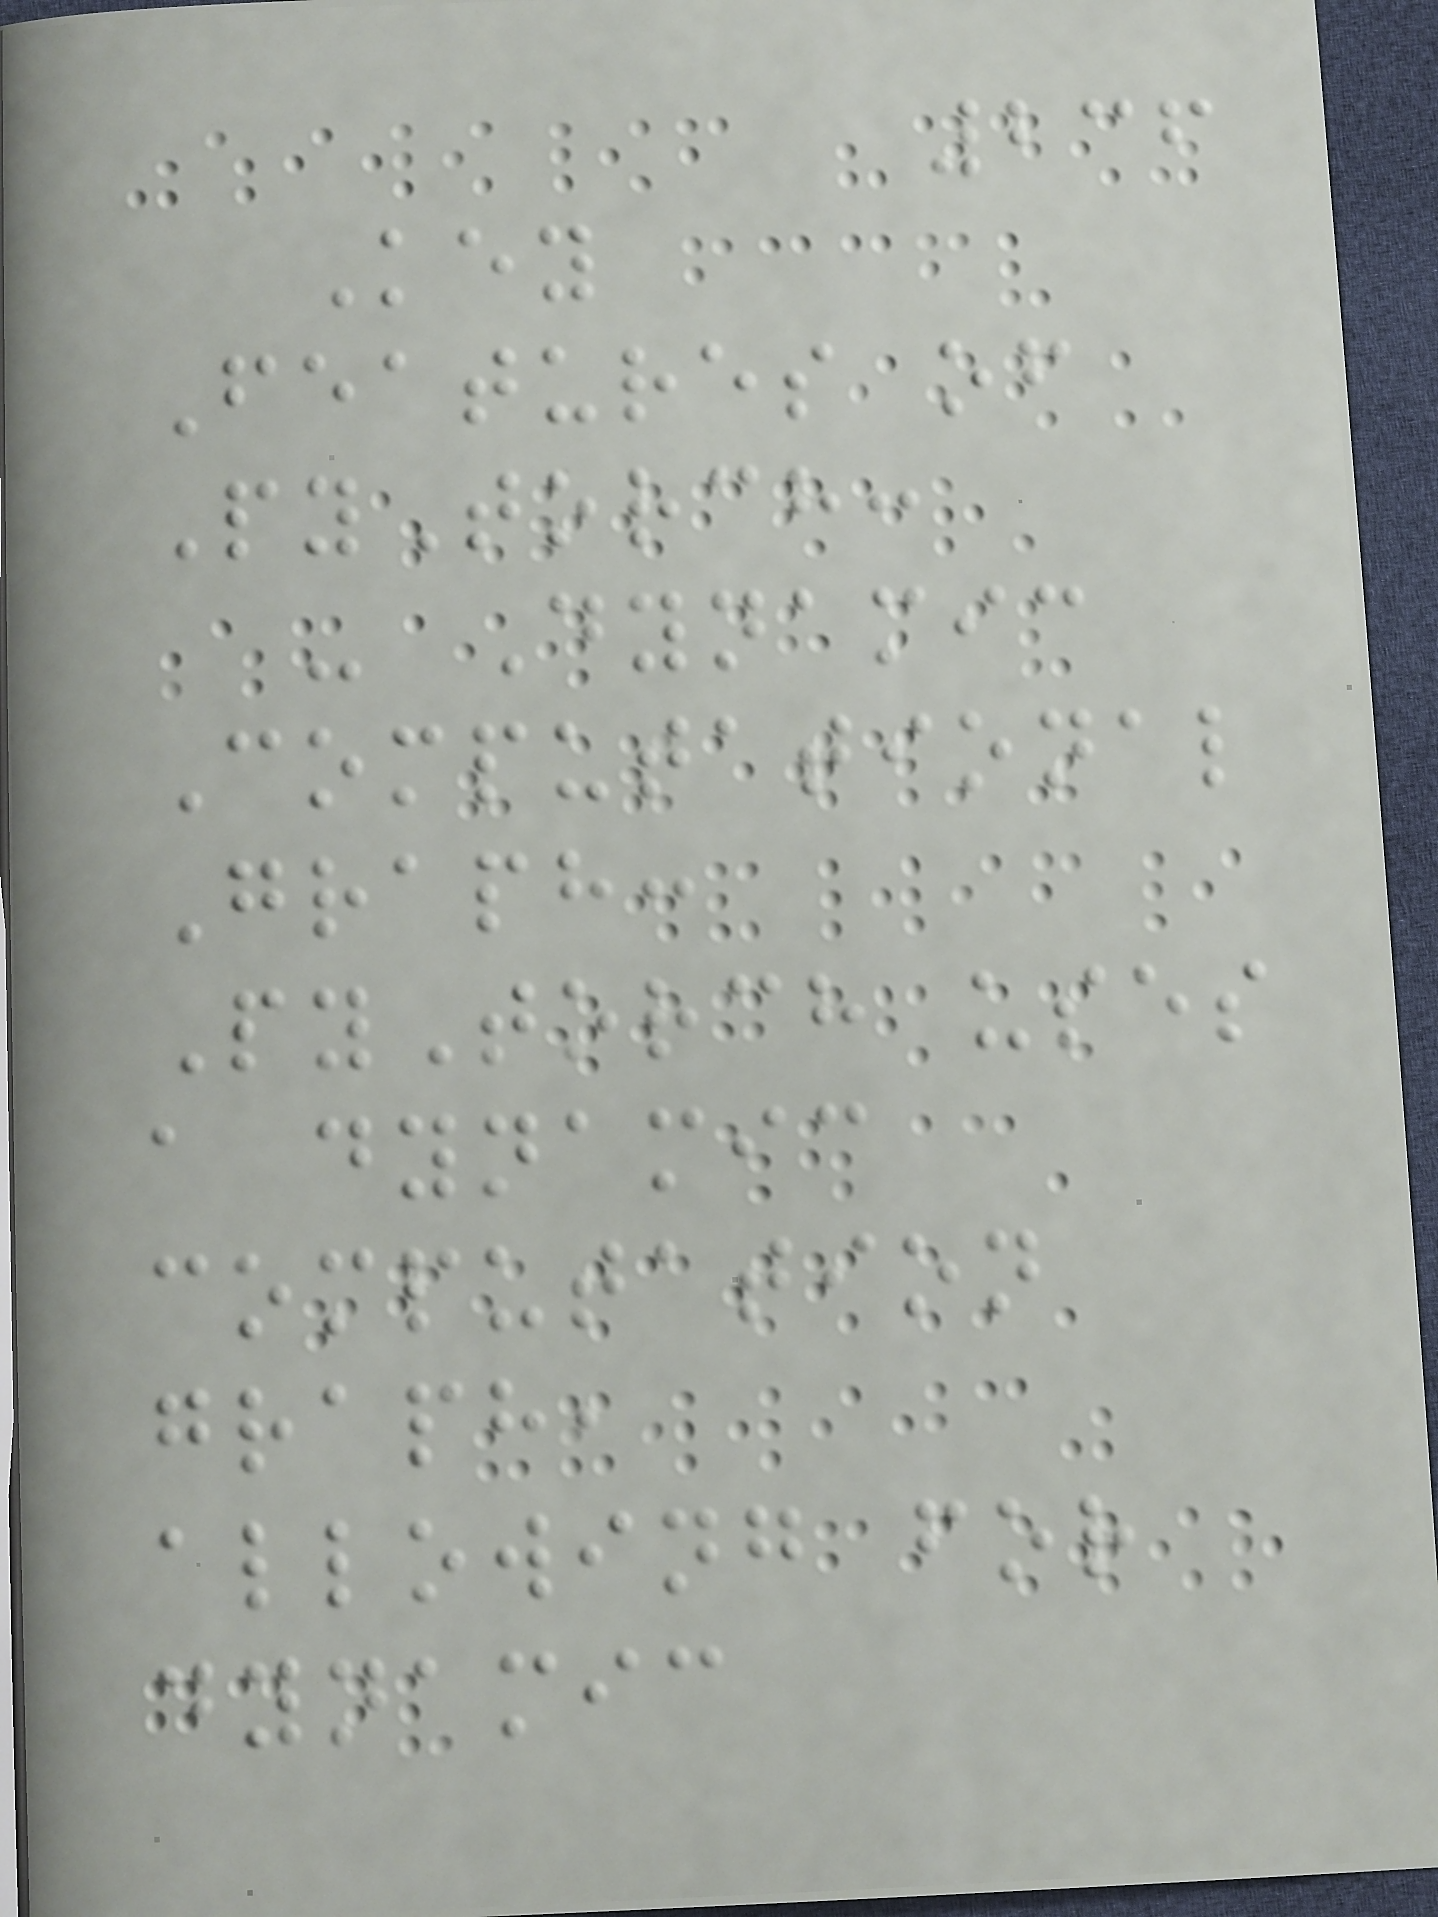236
Key
Features of
PyTorch:
- Dynamic
Computational
Graph:
PyTorch uses
a dynamic
computation
graph,
allowing for
dynamic
